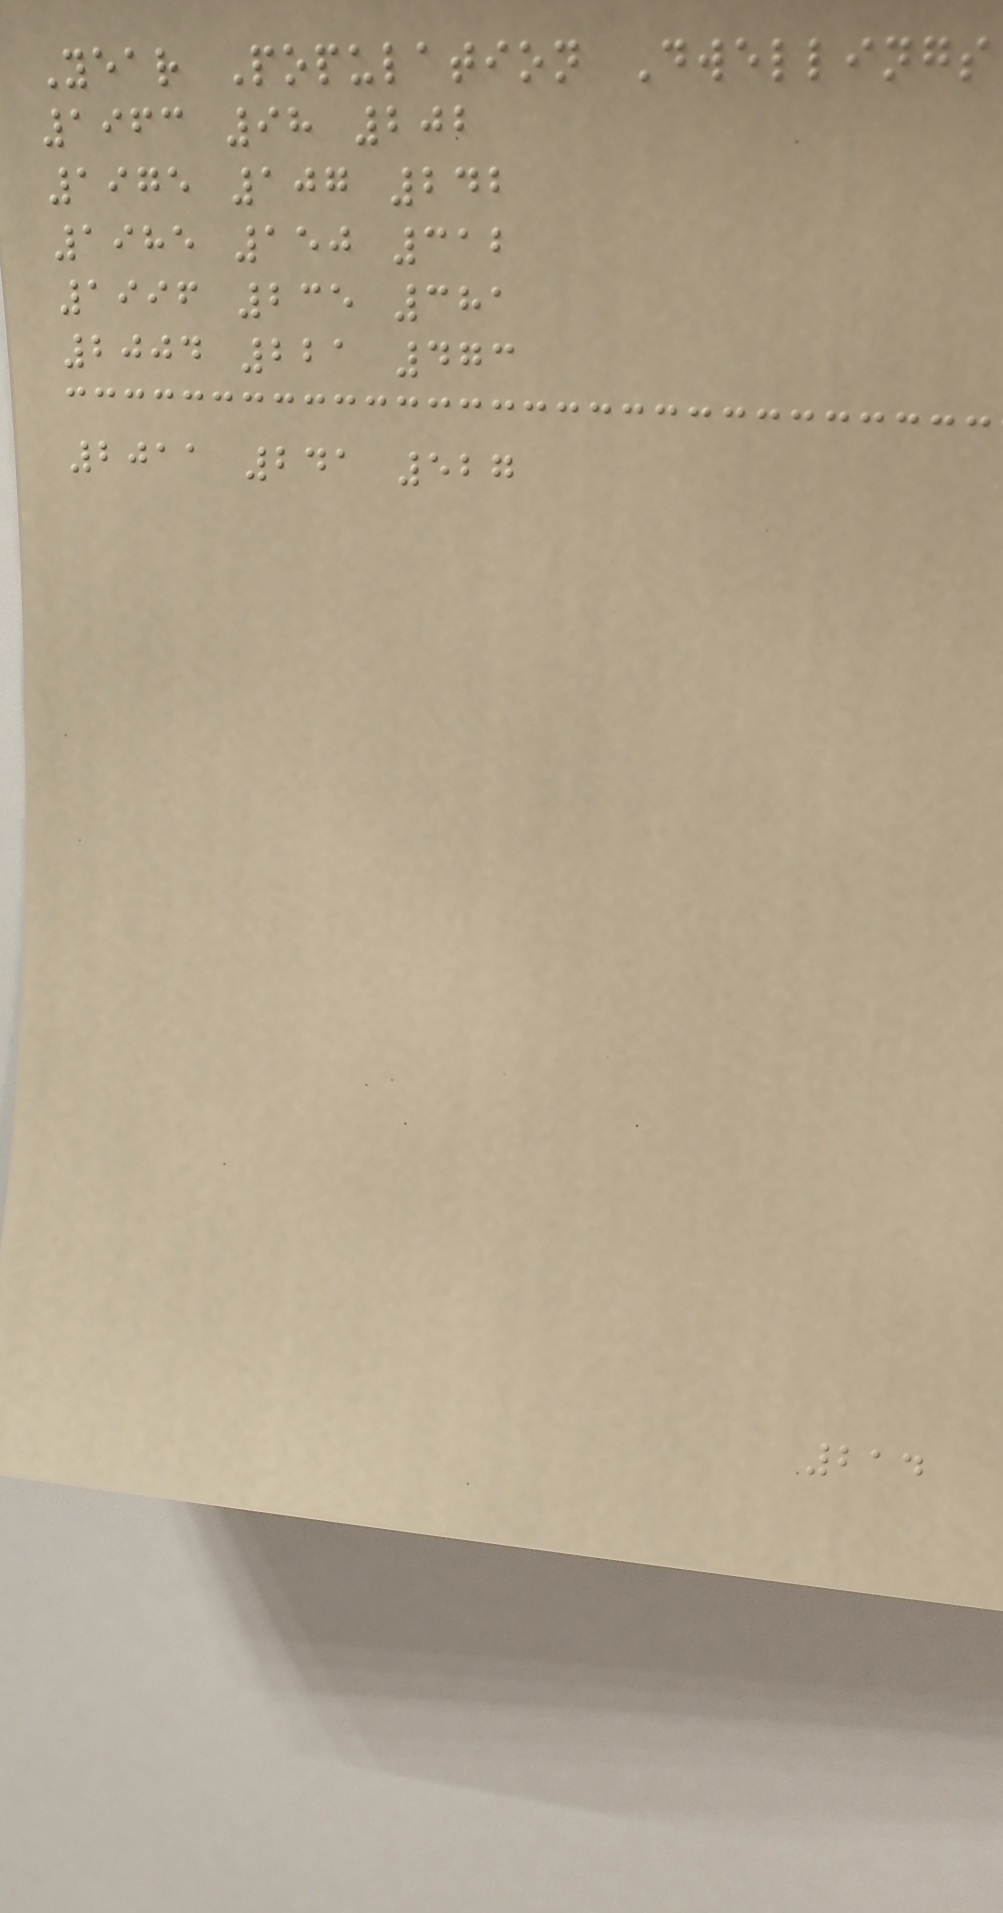Year Population Dwellings
1963 98 202
1975 107 242
1985 150 312
1996 235 381
2004 221 473
2011 241 527
214
